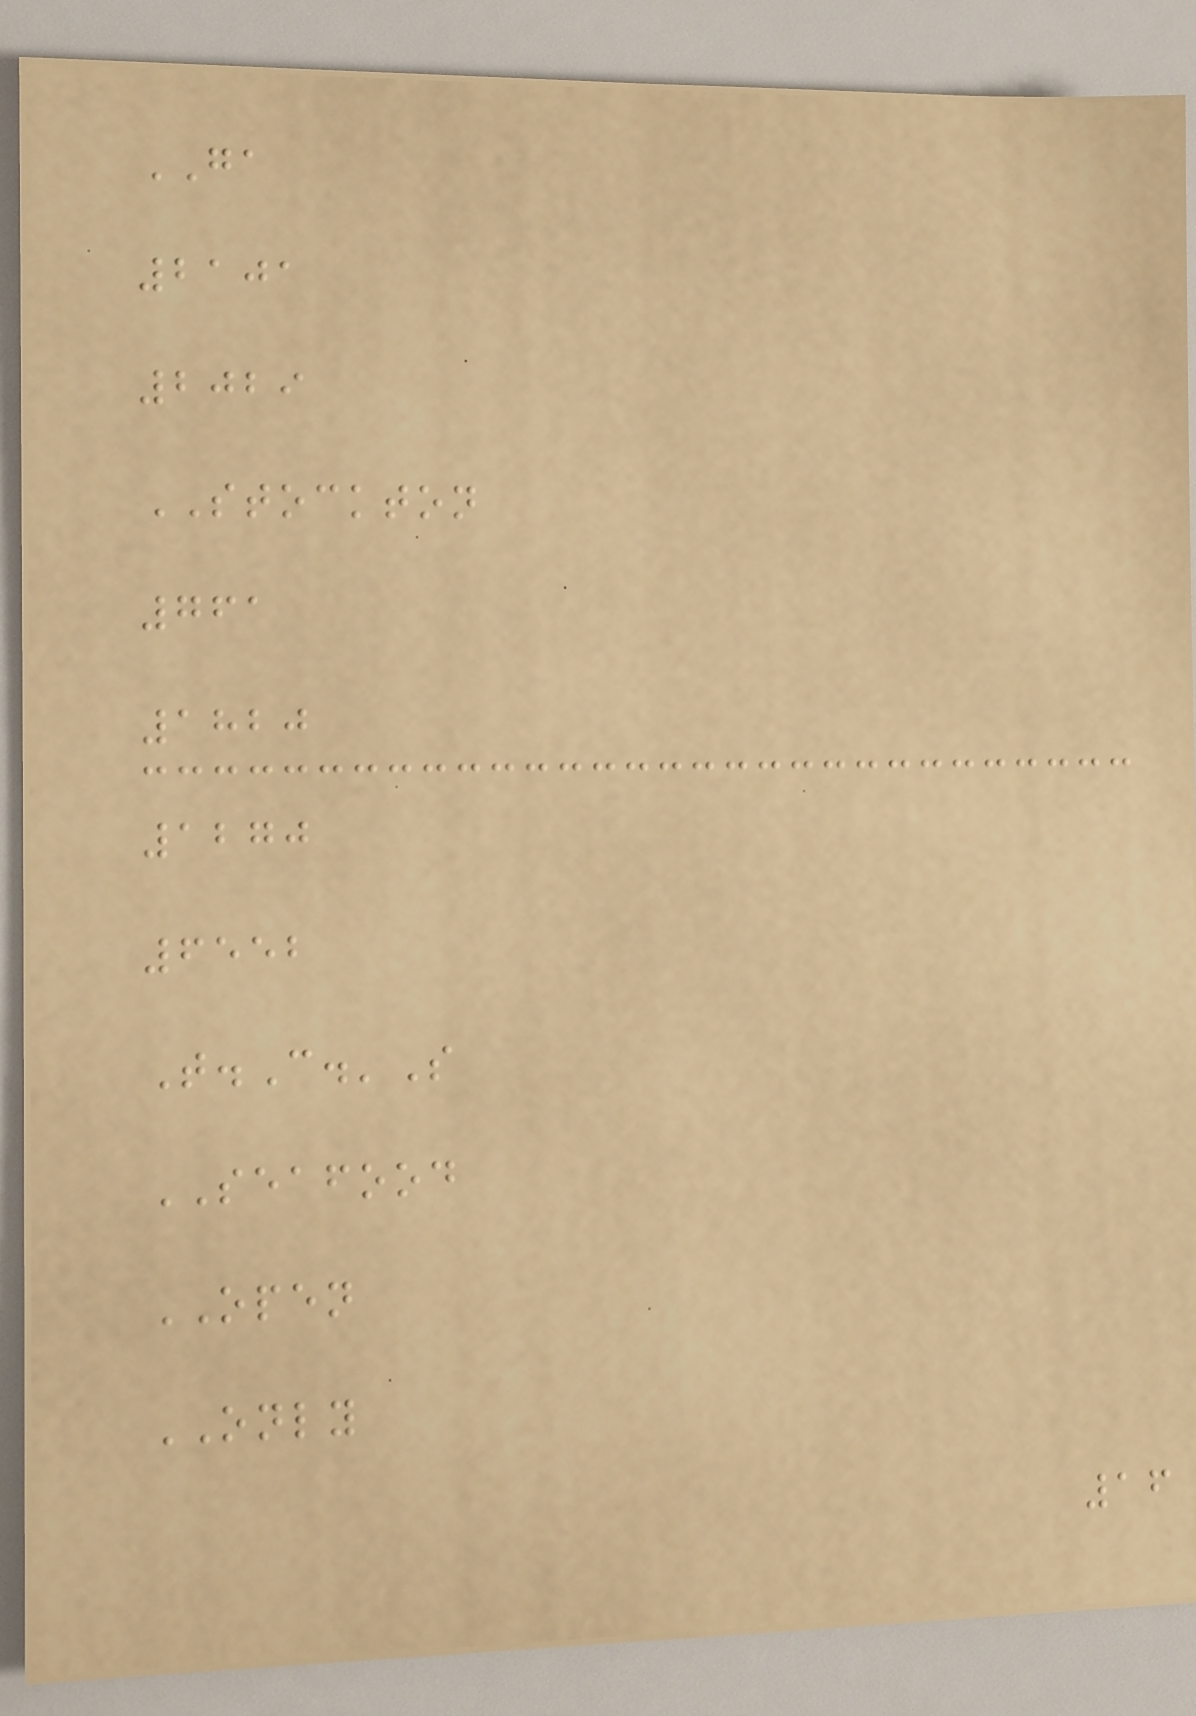GA
2101
2029
STOCKTON
761
1820
1270
6552
T.C.'S
SEAFOOD
OPEN
ONLY
16
